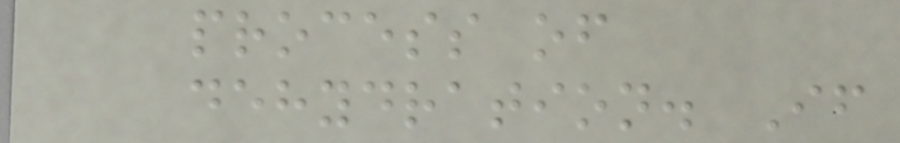process of
dehydration. If
